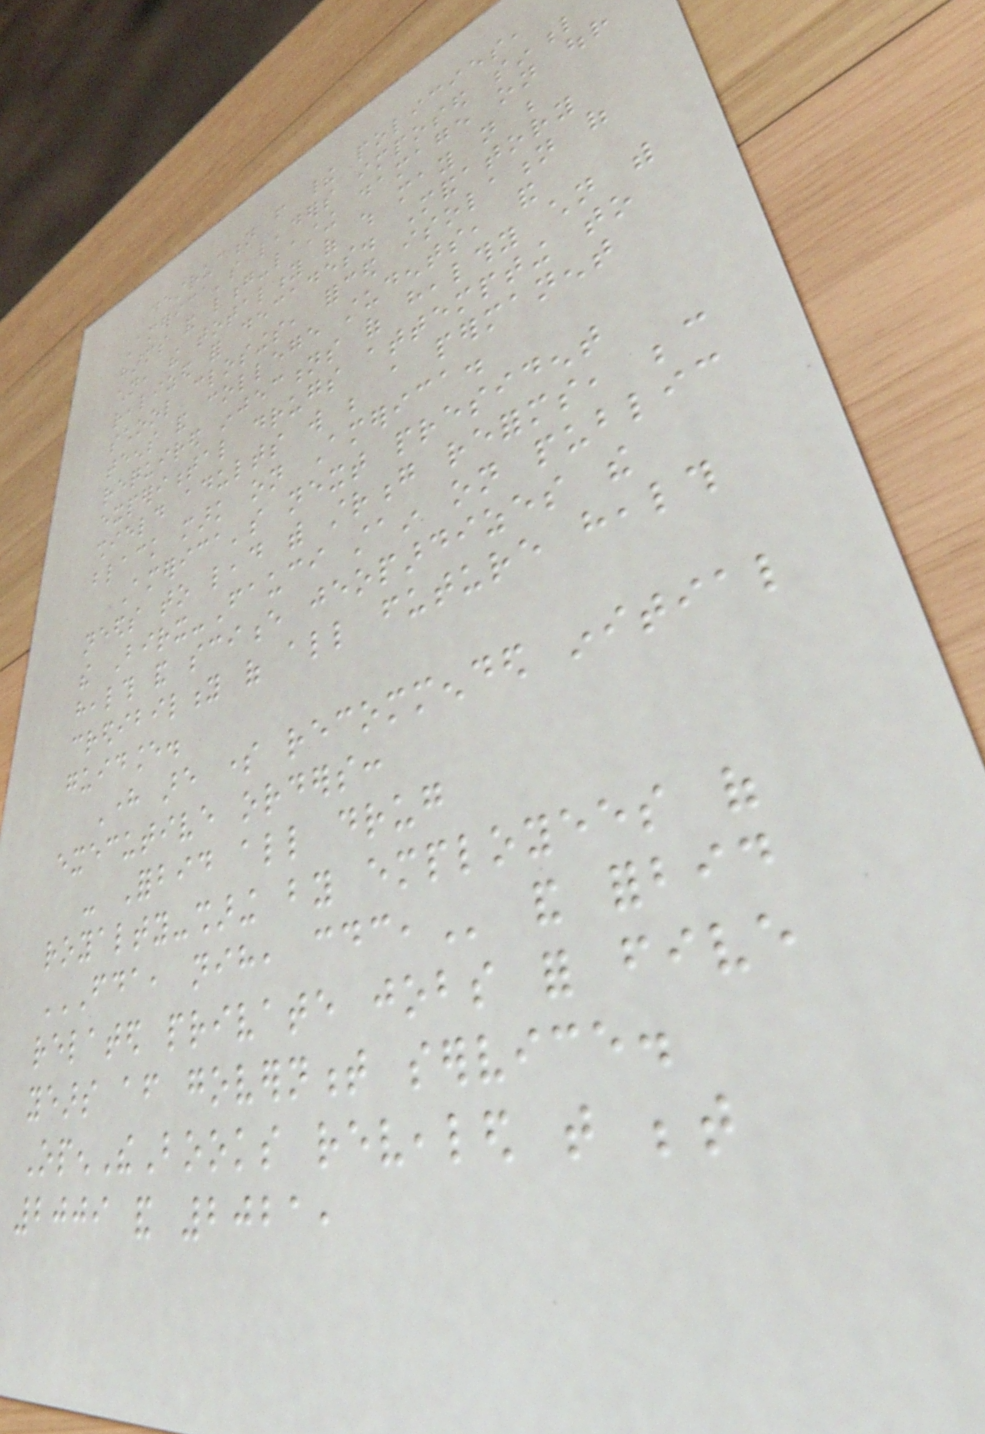destruction from their policies,
America's leaders imposed sinful
harms and long-lasting damage on our
children, the totality of which may not be
realized for decades. Mandatory
school closings, forced isolation of
teens and college students, and
required injections of healthy children with
experimental drugs attempting to
shield adults will be a permanent
black mark on America.
America's next president
needs to lead with strong reforms, because
the Birx-Fauci stain on public
health and science jeopardizes the
credibility of all future health
guidance.
Here are some recommended initial
executive orders:
- Forbid all drug
royalty-sharing by employees of
FDA, NIH, CDC, and forbid
related private jobs for five
years after government service.
OpenTheBooks revealed that between
2009 and 2021,
